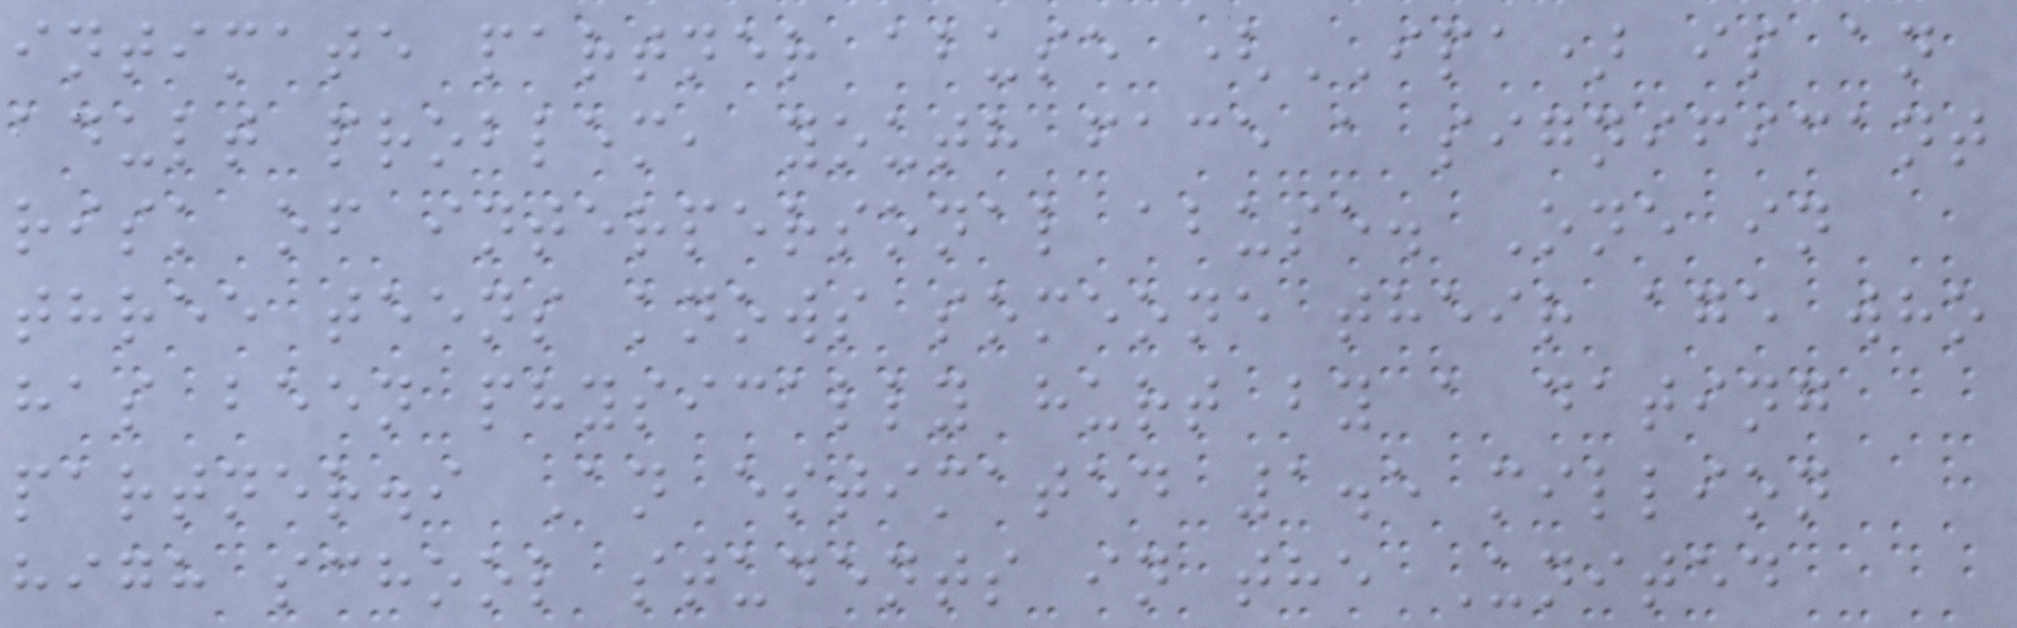intimate partner abuse (IPA) is an
adult problem, youth face a significant
risk of interpersonal abuse. One in
three teens knows someone their age who
has been physically hurt by a dating
partner.i An estimated 1.5 million
high school students in the United
